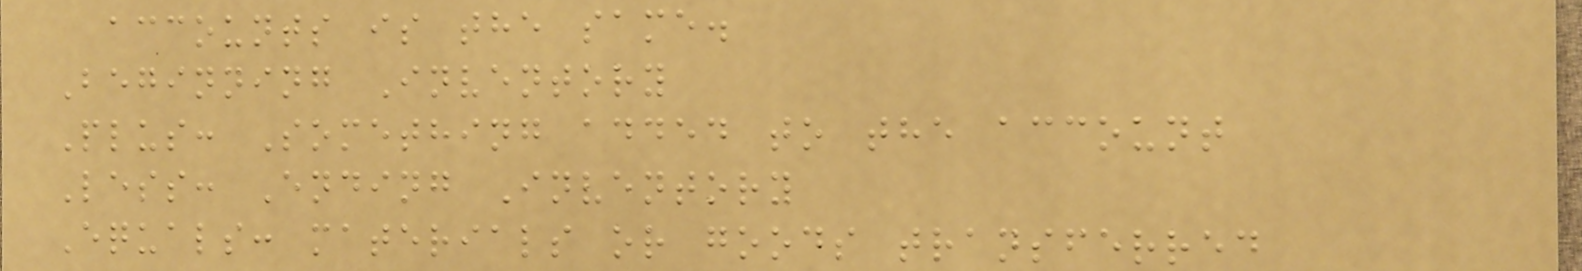accounts is the same.
Beginning Inventory
Plus: Something added to the account
Less: Ending Inventory
Equals: materials or goods transferred
